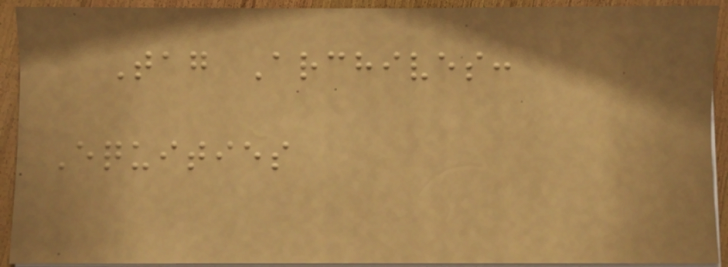Tag Archives:
Equities
